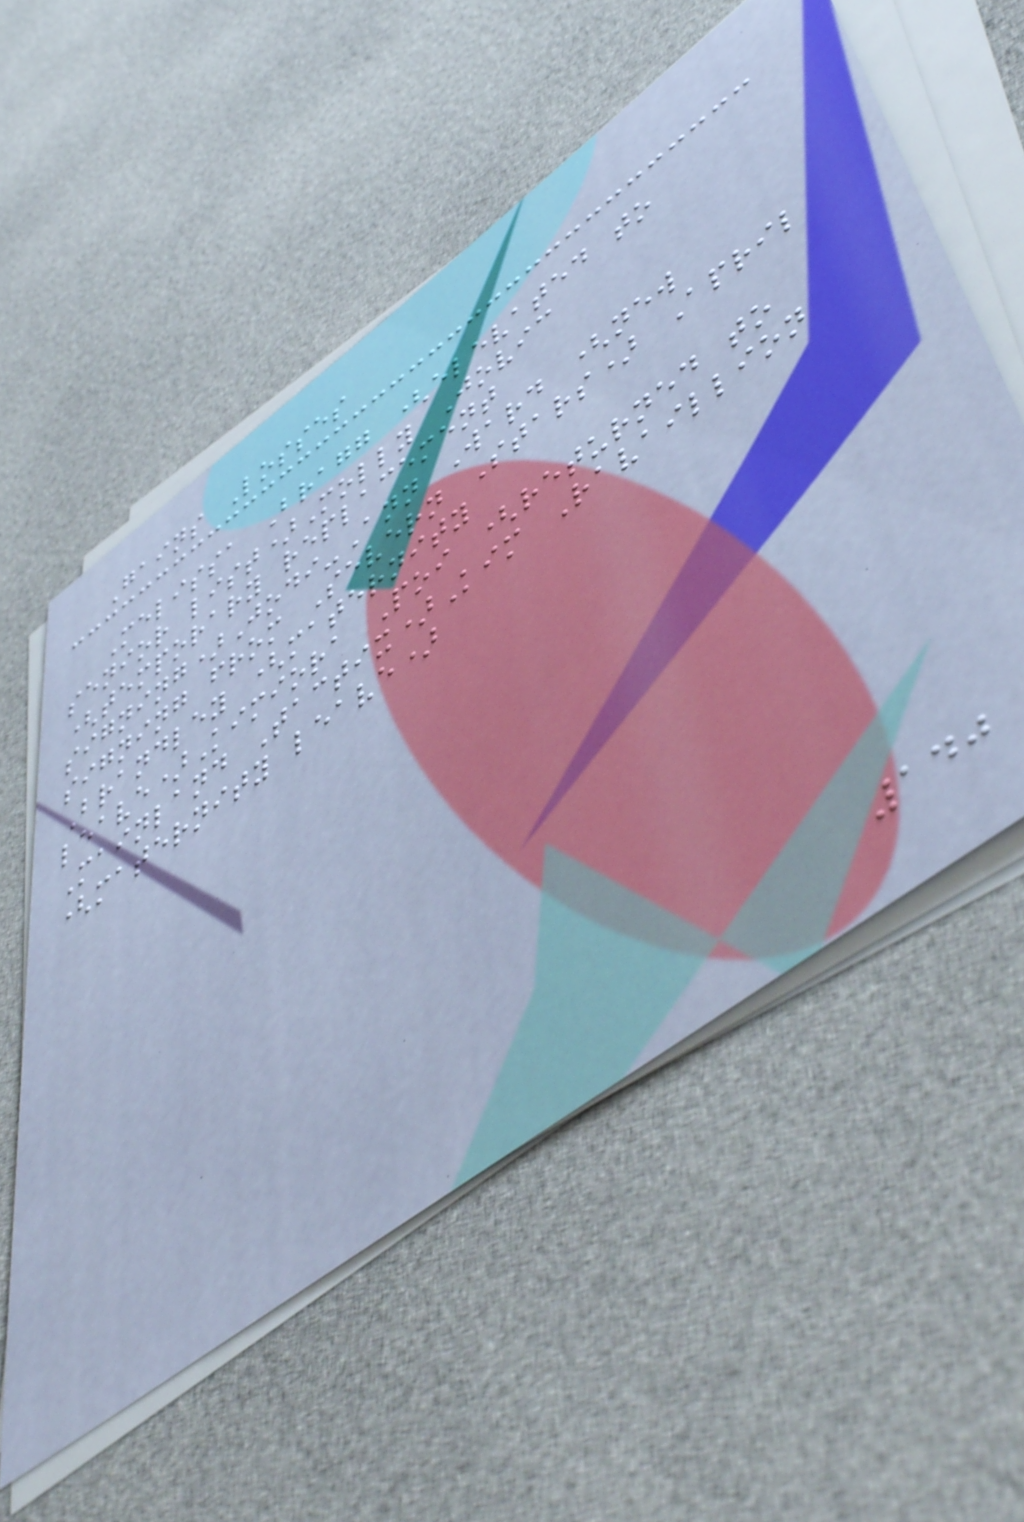Gains Losses
Melissa Bragg (elevated to
senior list)Molly Jovic
(temporary replacement
signing)Jodi-Ann Ward (new
signing from Severn Stars) April
Brandley (maternity
leave)Kimiora Poi (returned to
Mainland Tactix)Kim Ravaillion
(maternity leave)
140
